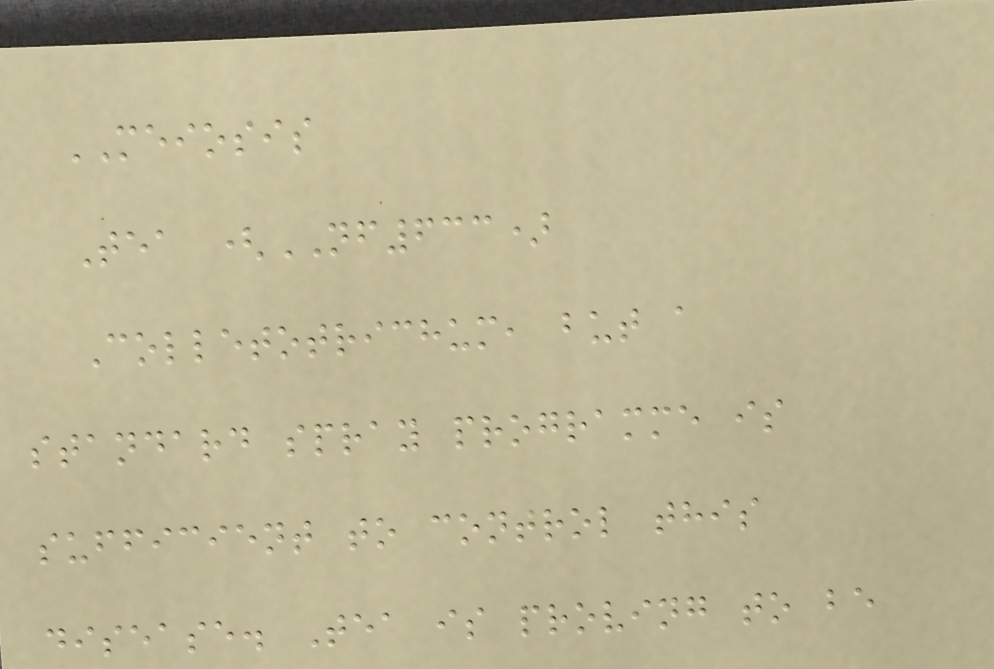MEIOSIS
Tea (NF633)
Colletotrichum, but a
standard spray programme is
sufficient to control this
disease. Tea is proving to be
